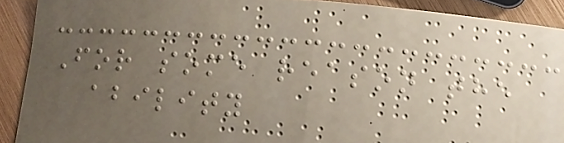For some reason the
ability
